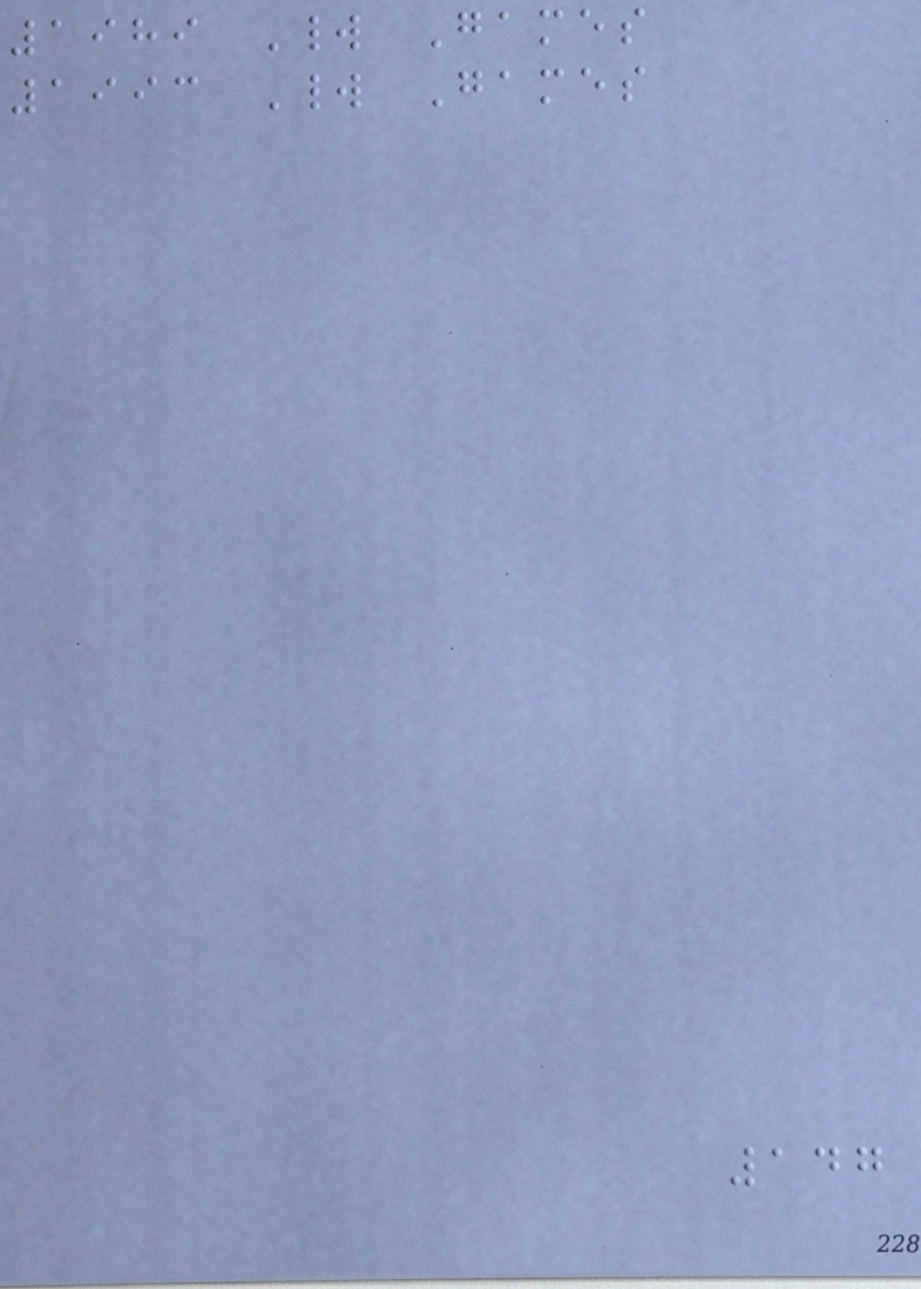1989 World Games
1993 World Games
147
